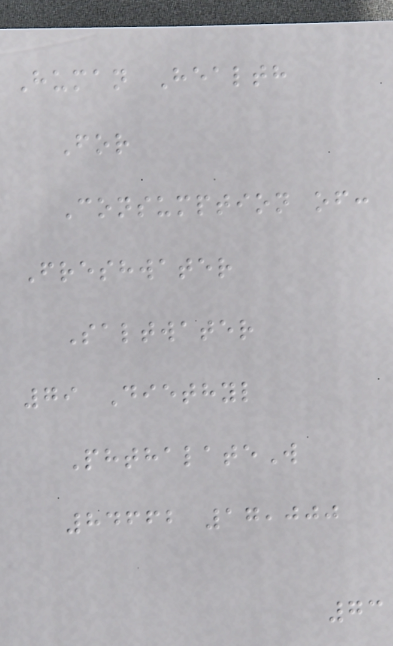Human Health
For
Consumption of:
Freshwater
Saltwater
79 Diethyl
PhthalateW
84662 17,000
73
